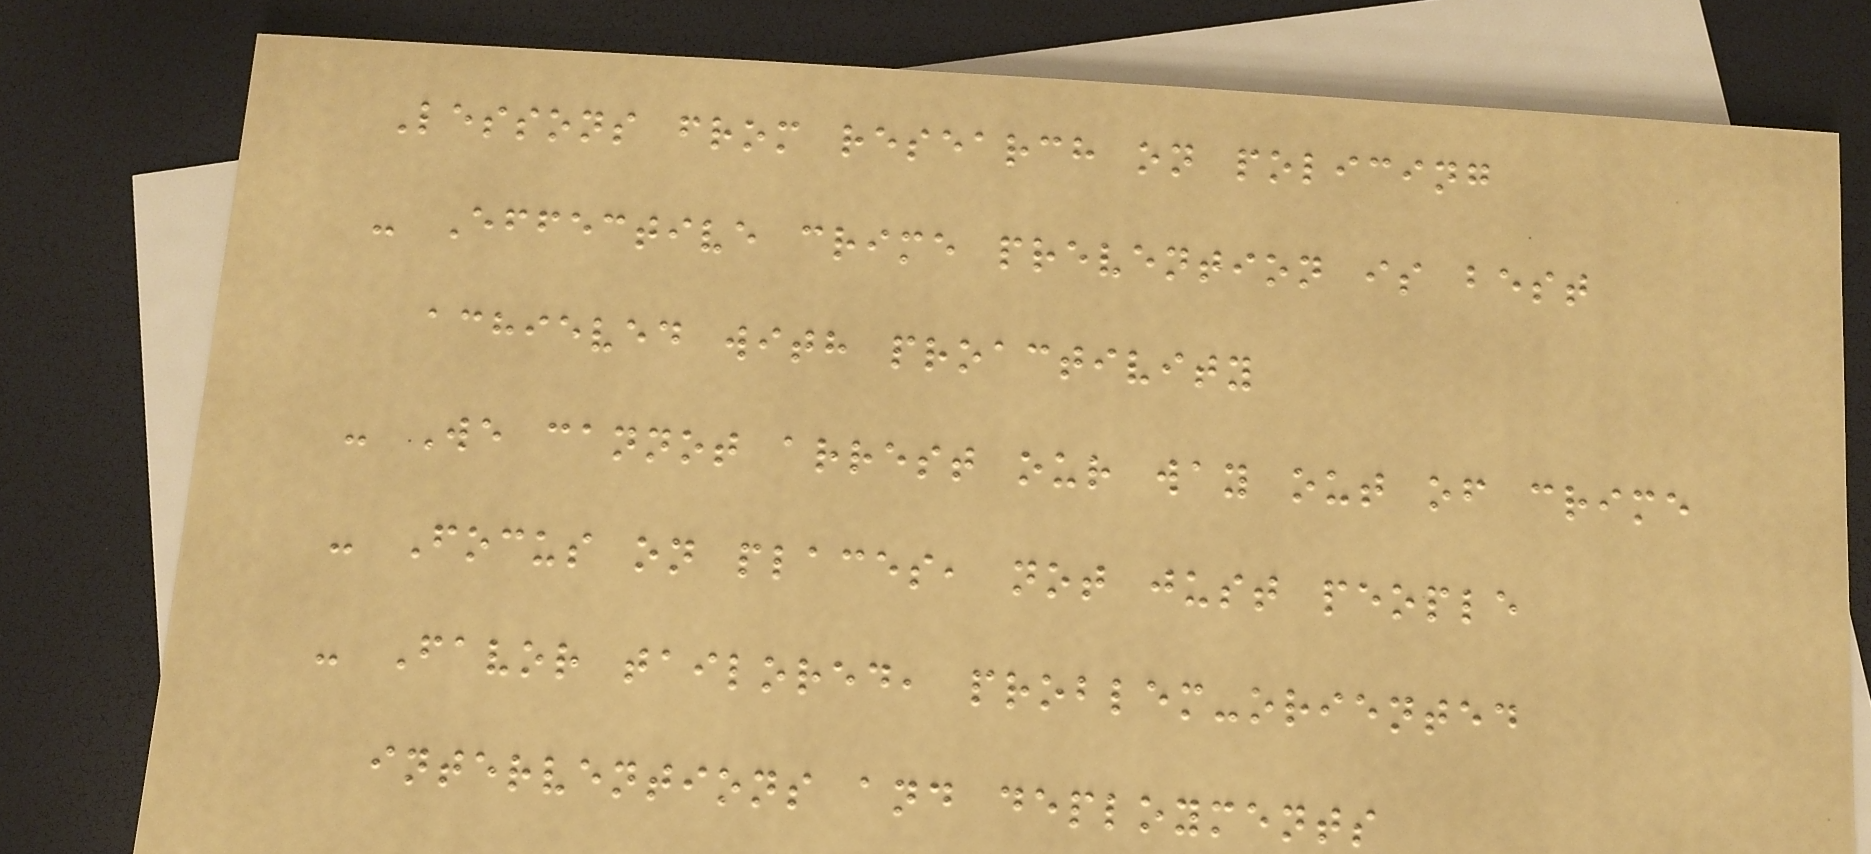Lessons from research on policing
- Effective crime prevention is best
achieved with proactivity
- We cannot arrest our way out of crime
- Focus on places, not just people
- Favor tailored, problem-oriented
interventions and deployments
